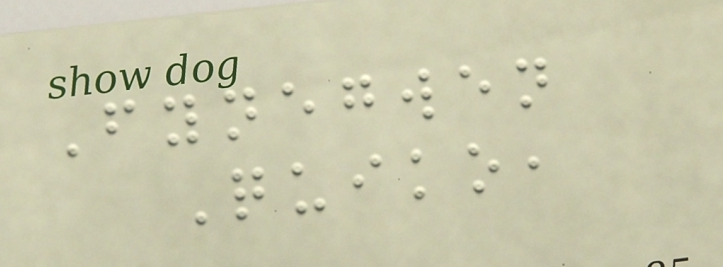Fynegwen
Quiko,
